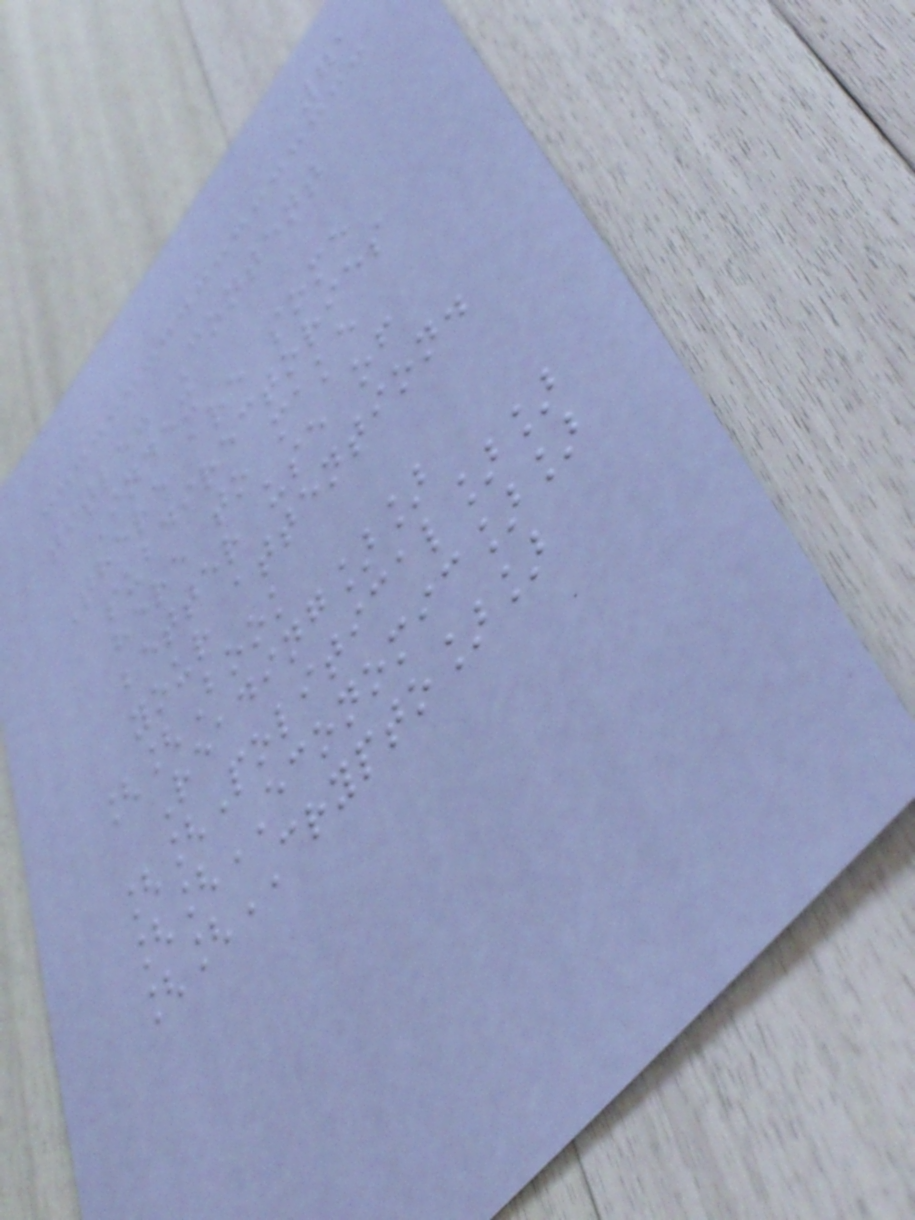71
title: Content
Index
There are some
subdirectories
here to make
better use of
your attention.
[[Book
Reading]]
[[Political]]
[[ECONOMIC]]
[[CRYPTO]]
